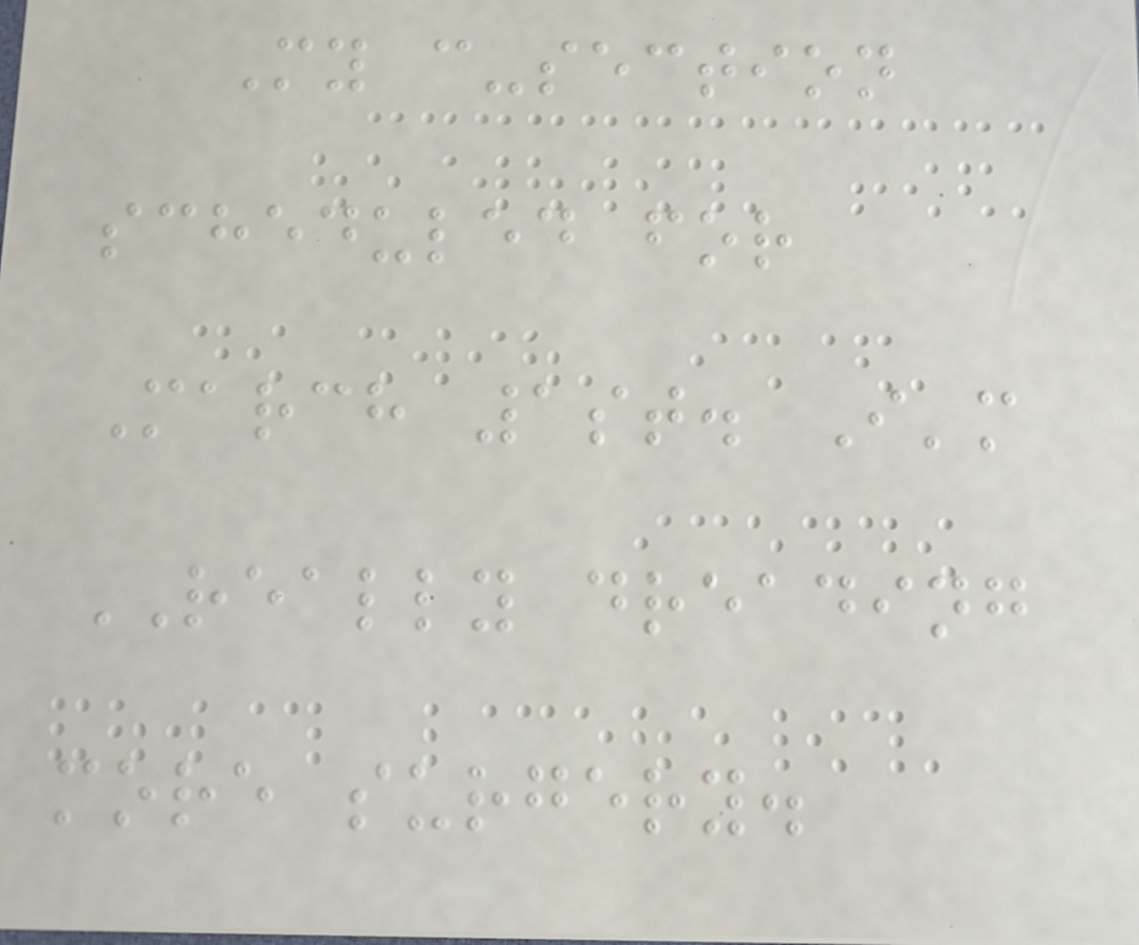My c-section
scheduled for
March 1st. I'm
REALLY dreading
more surgery.
